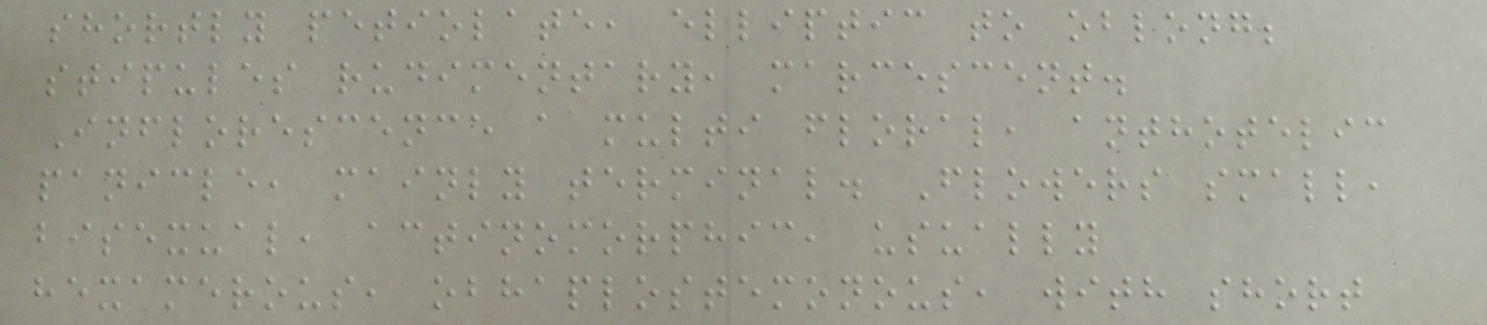shortly petiolate, elliptic to oblong;
stipules rudimentary, marcescent.
Inflorescence a multi floral, anthotelic
panicle, mainly terminal. Flowers small,
bisexual, actinomorphic, usually
hexamerous, obhaplostemonous, with short
